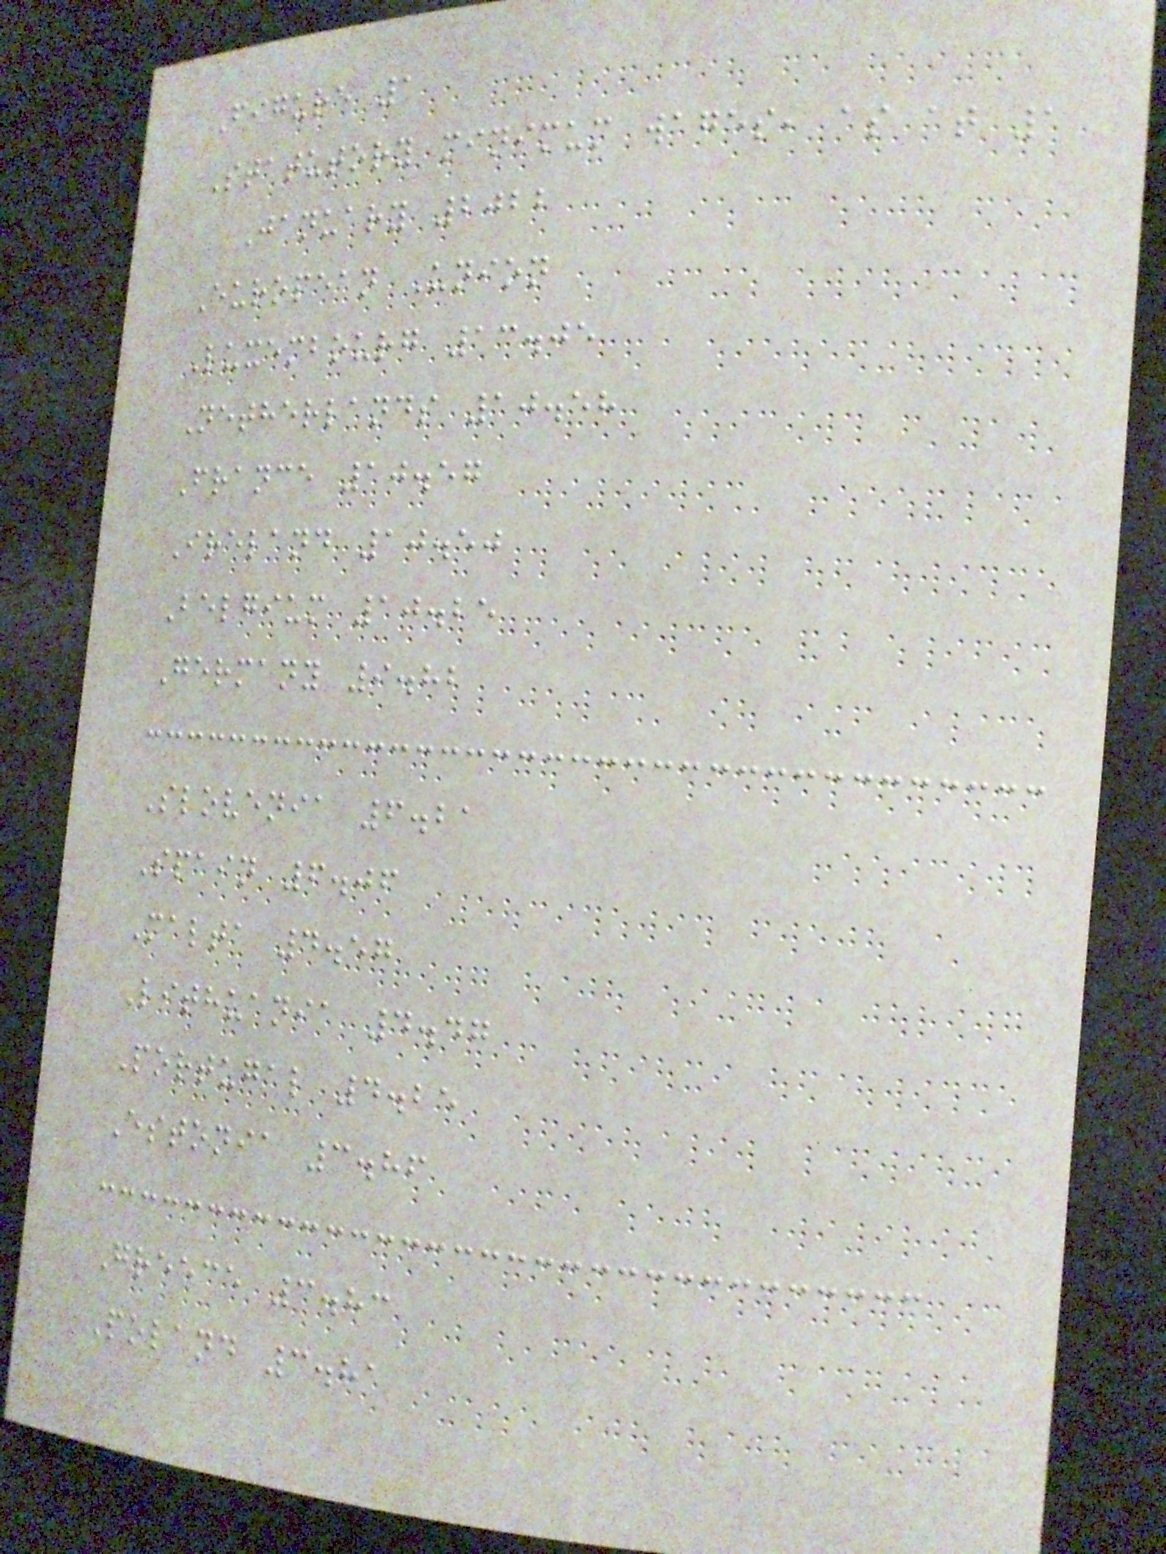Figure 1
Statutory minimum wages, as at 1
January 2022
European Union
Luxembourg 13.05
Netherlands 10.58
France 10.57
Ireland 10.50
Belgium 10.25
Germany 9.82
Slovenia 6.21
Spain 6.06
Malta 4.57
Lithuania 4.47
Portugal 4.25
Estonia 3.86
Greece 3.83
Poland 3.81
